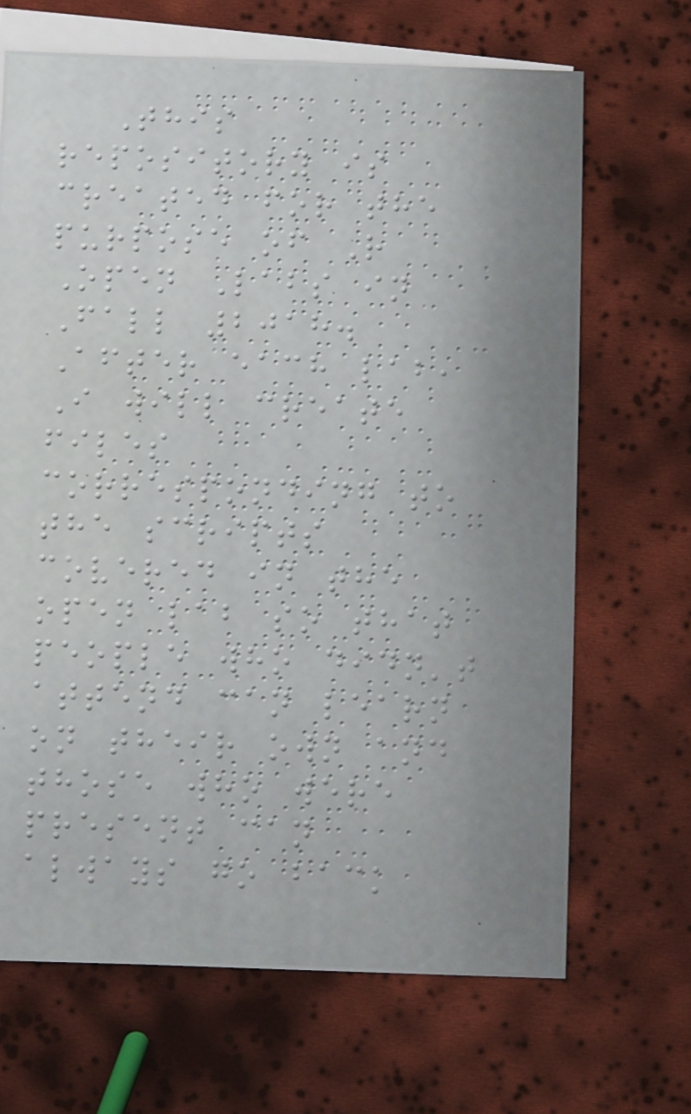This
repository is
created for the
purpose of R
Open Labs in
Fall 2018.
After each lab,
I will create
files
corresponding to
the scripts
covered in the
open lab so that
people who didn't
attend can learn
on their own and
those who were
present can
always go back
